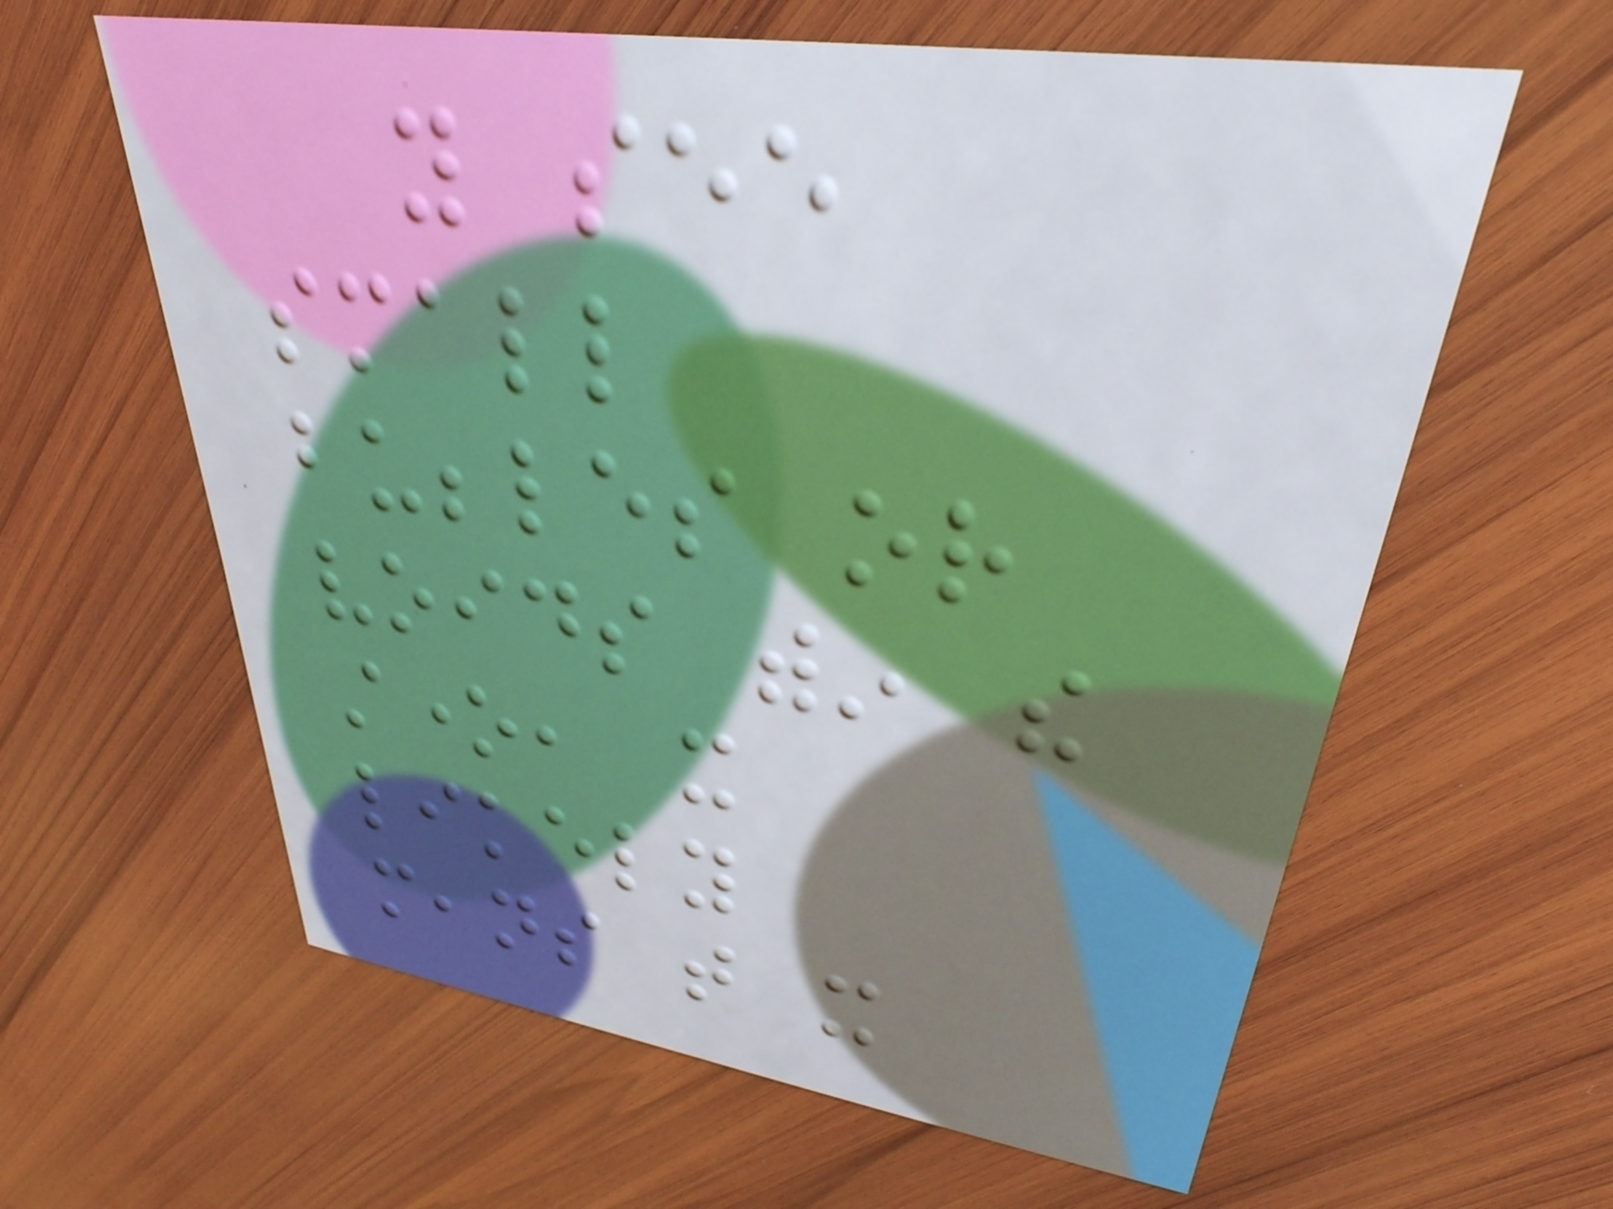you see
small
bubbles or
voids within the
stone, it
likely
means that it
